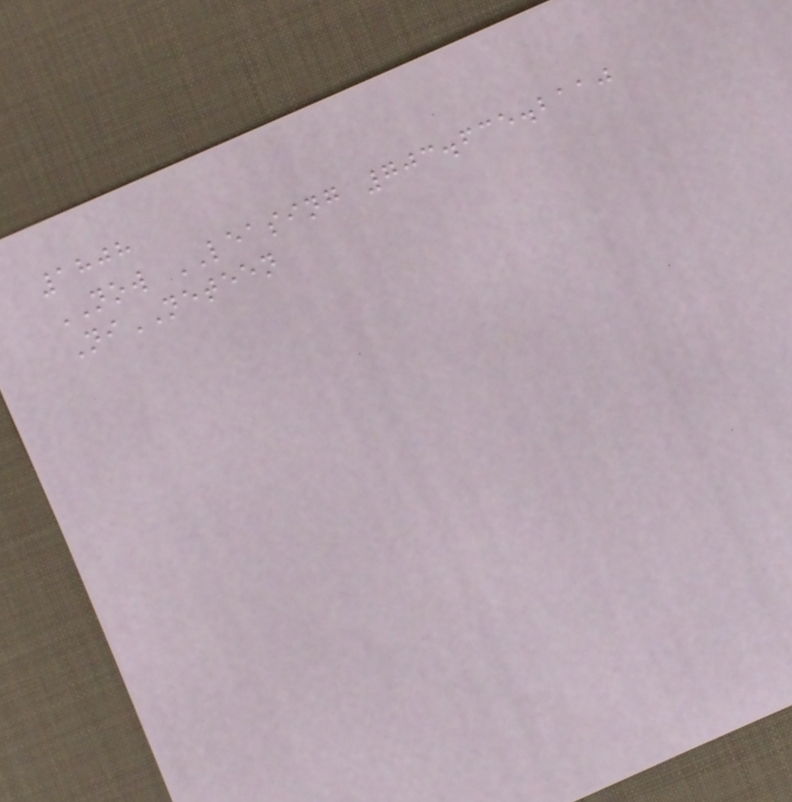1808
NOW LEASING 703.635.2110
NiNETEEN
